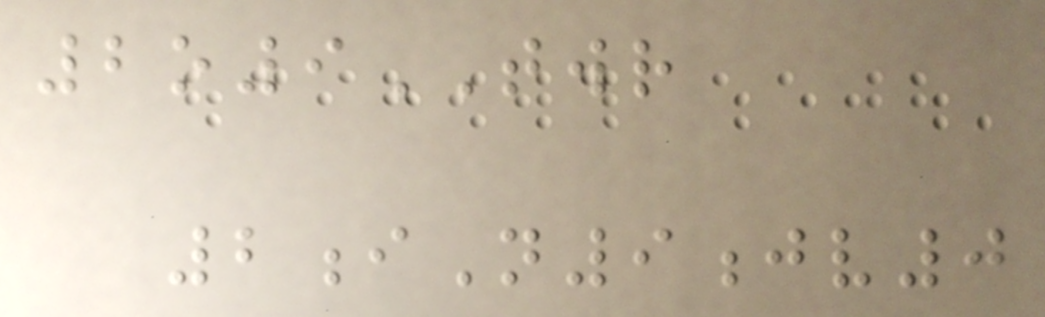2o9TWR
2iN9jv0
